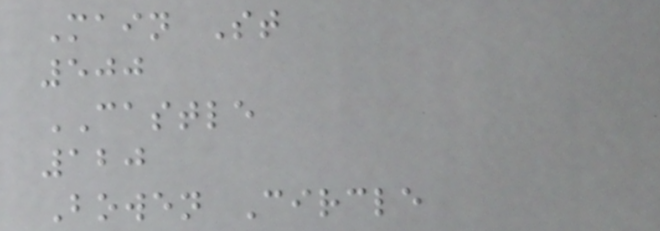Main St
500
CASTLE
120
Bowen Circle
